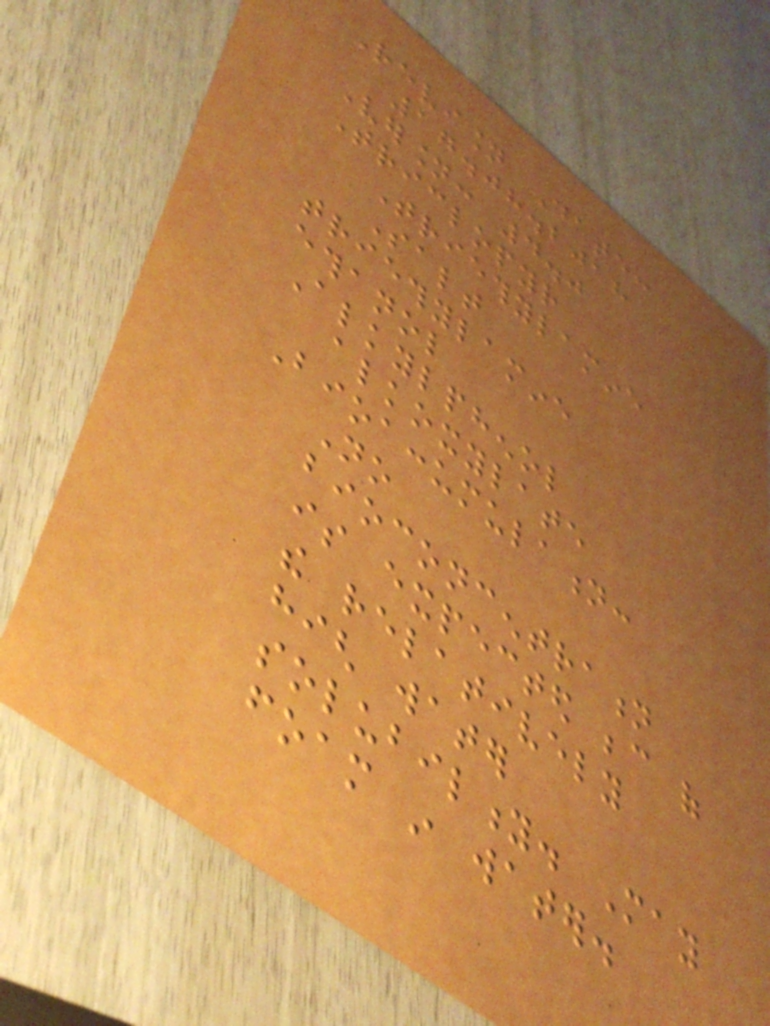Revision Date:
17.08.2018
Version: 4.0
Triclopyr
Triethylamine
Salt
triethylamine
ethanol
Alkylphenol
alkoxylate
Bioaccumulation:
No
bioconcentration
is expected because of
the relatively
high water
solubility. May
foam in water.
